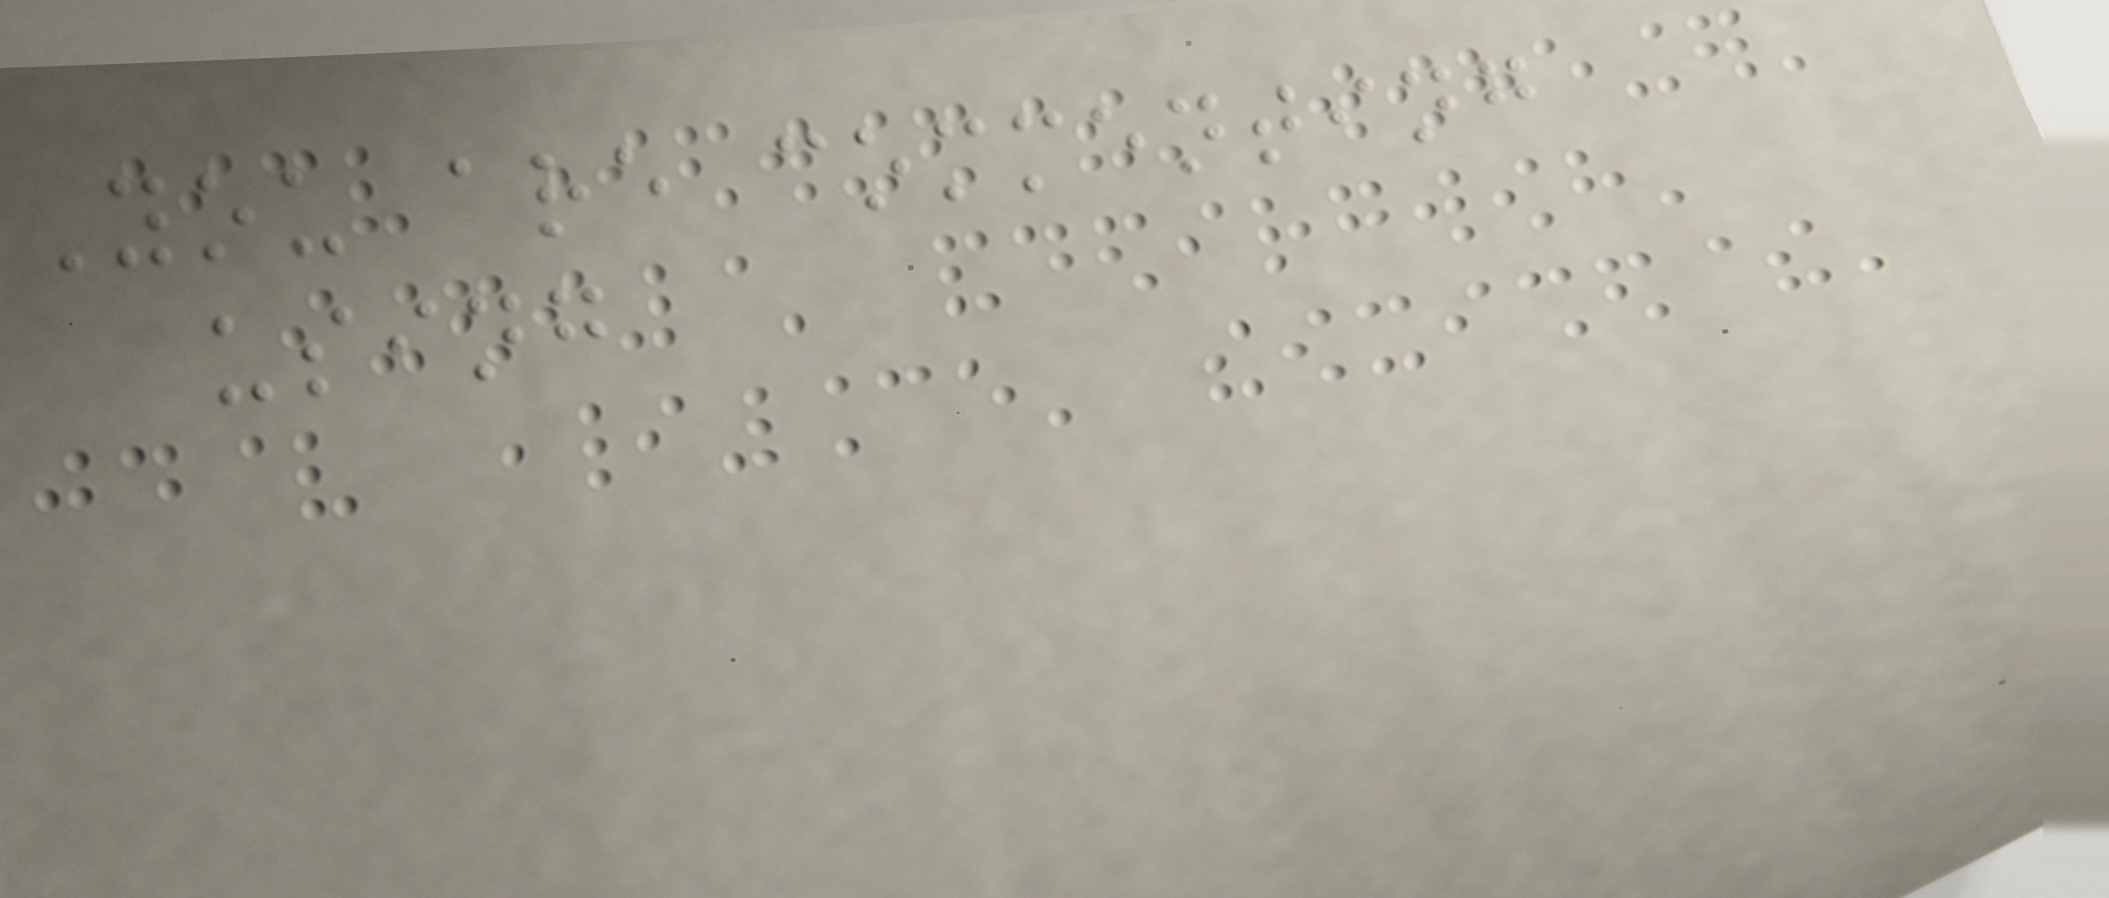You are commenting
using
